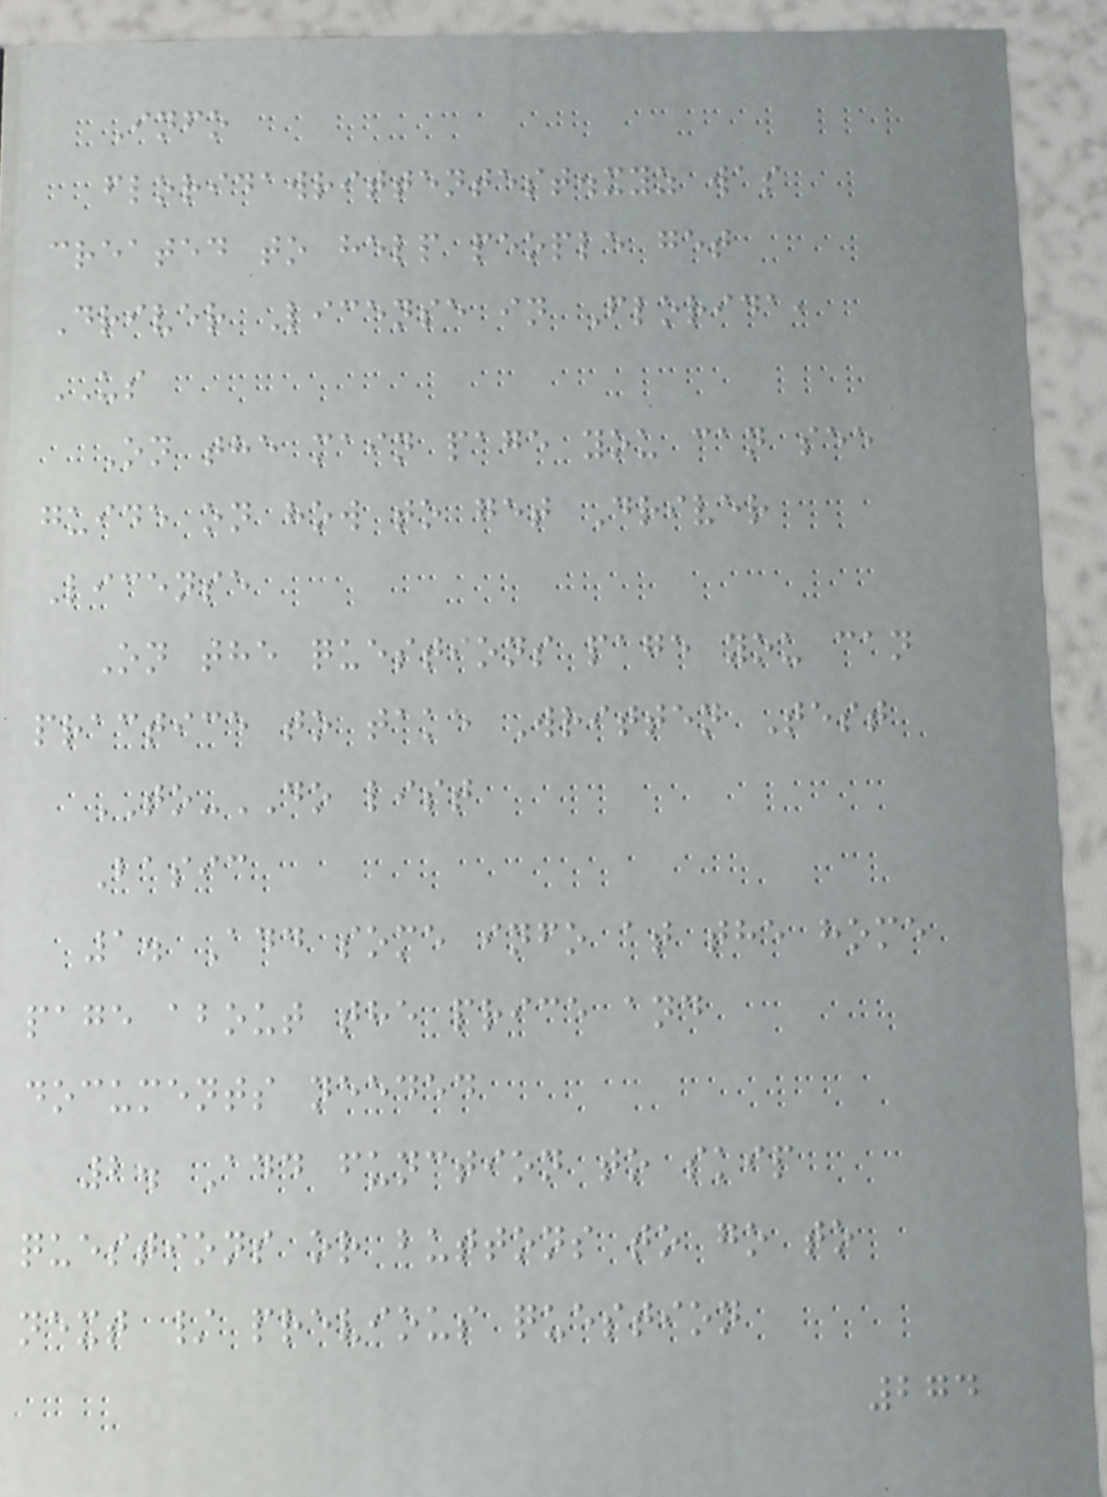Info
floridawrittentest.xyz was
created to help people get
Driver License in Florida,
US
On the main page you can see
guide on how to get Driver
License
On the questions page you can
practice to take Written Test
TO-DO list
Basic
1. Add some info at the home
page about the price and
documents needed
2. Add function to skip
questions or buttons to go to
next / previous question
274
